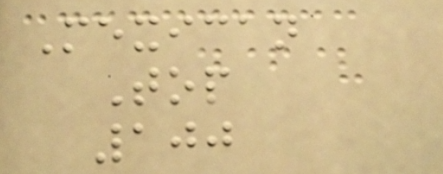Mexican
Top
100
